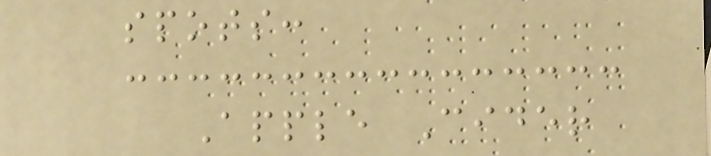spots:
Apple Cider
